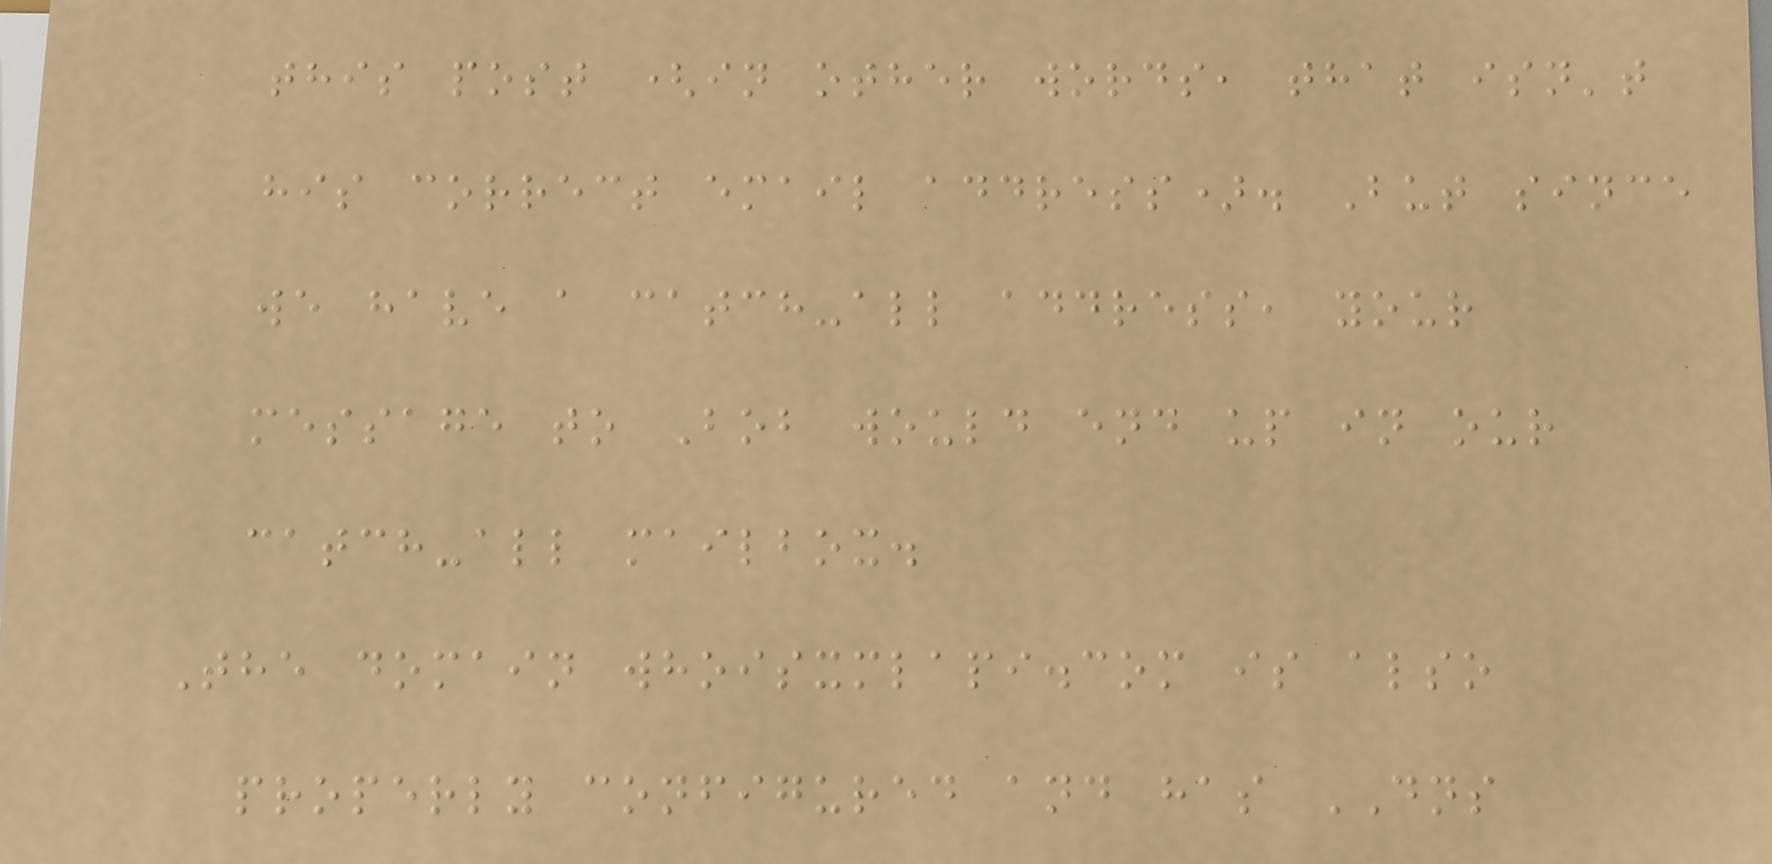this post (in other words, that isn't
his correct email address). But since
we have a catch-all address, your
message to Bob would end up in our
catch-all mailbox.
The domain whoisxmlapi.com is also
properly configured and has DNS
